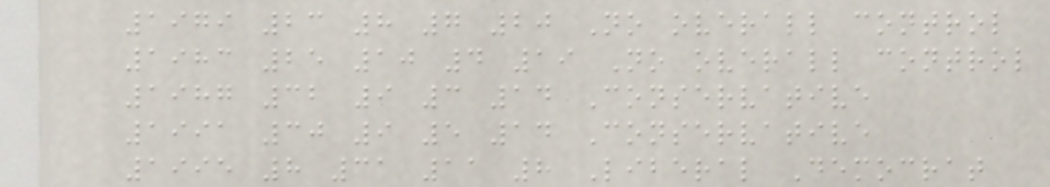1979 23 8 7 20 No overall control
1983 25 10 4 19 No overall control
1987 32 9 3 14 Conservative
1991 30 9 5 14 Conservative
1995 8 31 11 8 Liberal Democrat
